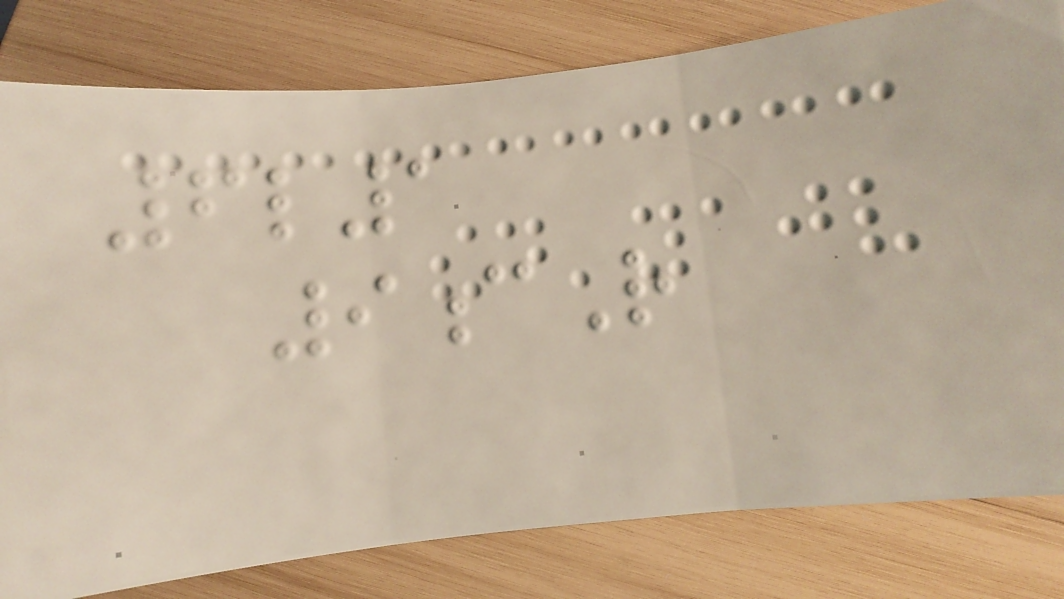6l1
9cR
